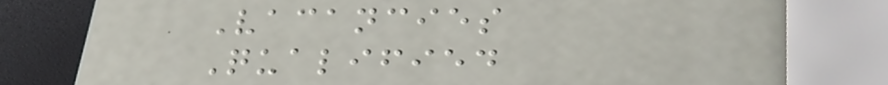Vacancies
Qualified
